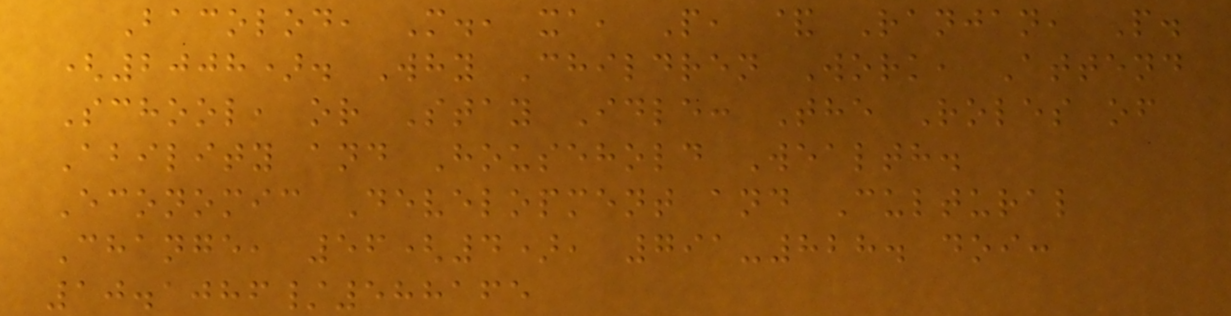Bacolod, M., xa, P, & Ranjan, P.
(2008). Why Children Work, Attend
School, or Stay Idle: The Roles of
Ability and Household Wealth.
Economic Development and Cultural
Change, 56(4), 791-828. doi:
10.1086/588165
